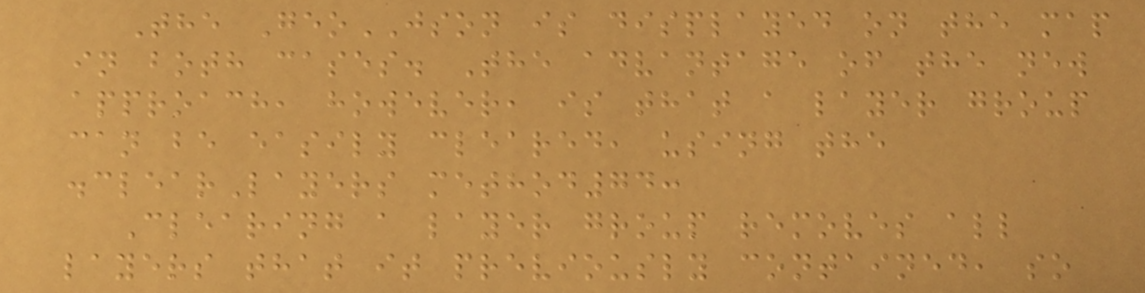The GeoJSON is displayed on the map
in both cases. The advantage of the new
approach, however, is that a layer group
can be easily cleared, using the
.clearLayers method74:
Clearing a layer group removes all
layers that it previously contained, so
